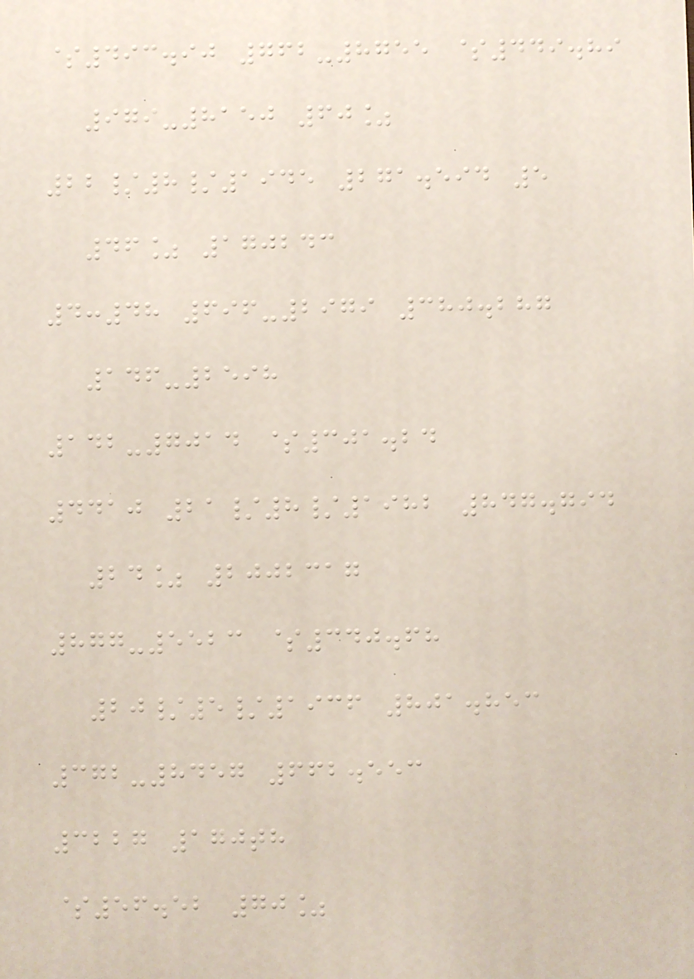$493.90 762-8755 $449.89
979-8150 60%
22/8/1945 271.594 5
46% 170243
4:48 696-2979 380.287
146-2598
142-7014 $301.24
4410 21/8/1982 847.794
24% 2002317
877-5523 $340.68
20/5/1936 801.853
372-8457 662.553
3227 170th
$56.52 70%
